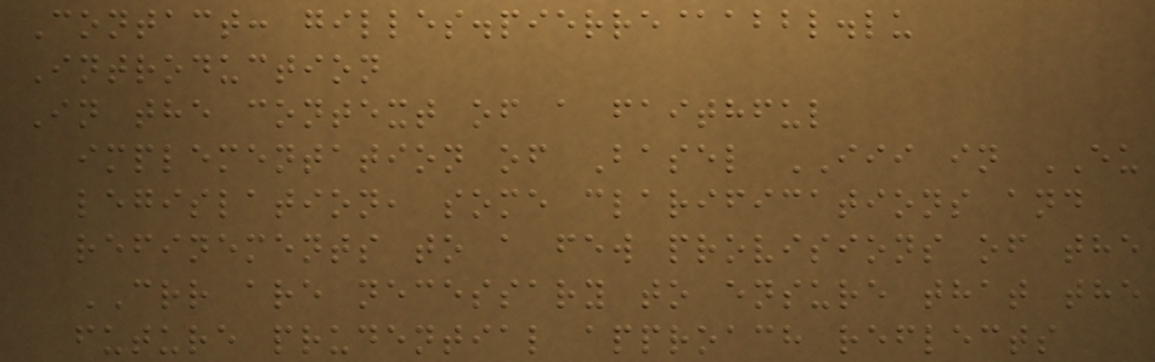Contact: gilles.pierre@abbl.lu
Introduction
In the context of a faithful
implementation of Basel III in EU
legislation, some clarifications and
refinements to a few provisions of the
CRR are necessary to ensure that the
future prudential approach reflects
